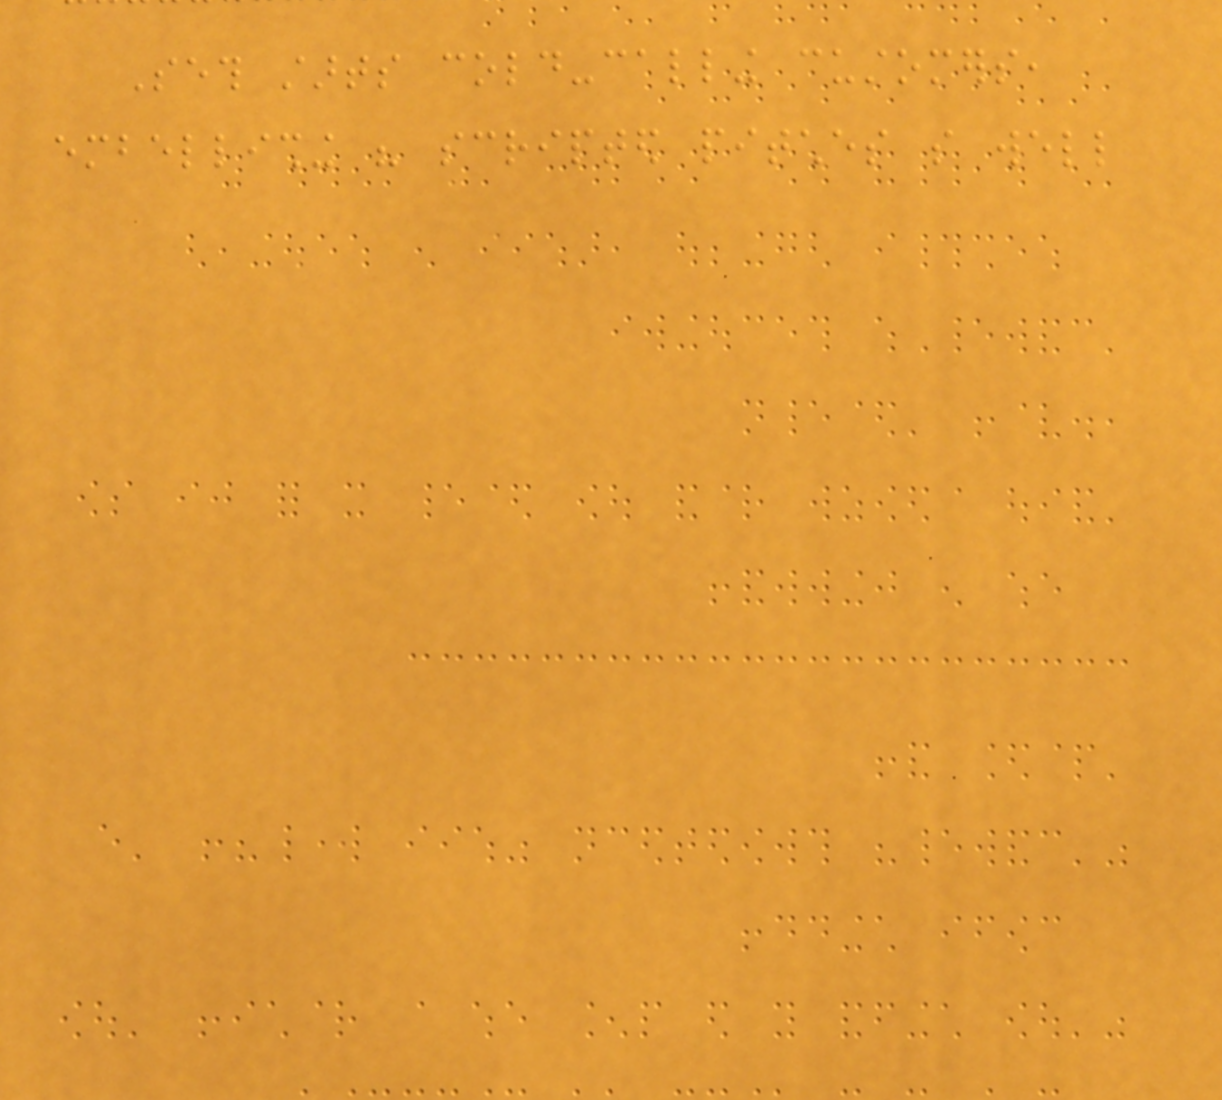Seth starts cold-calling customers,
embellishing his scripted pitches so well
